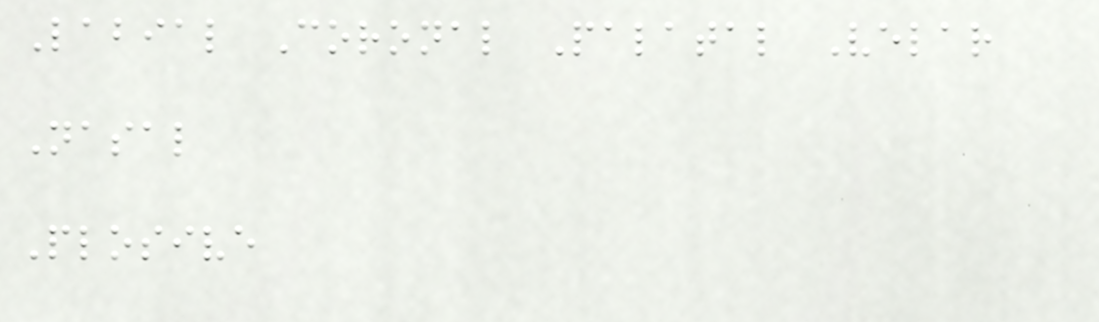Labial Coronal Palatal Velar
Nasal
Plosive
